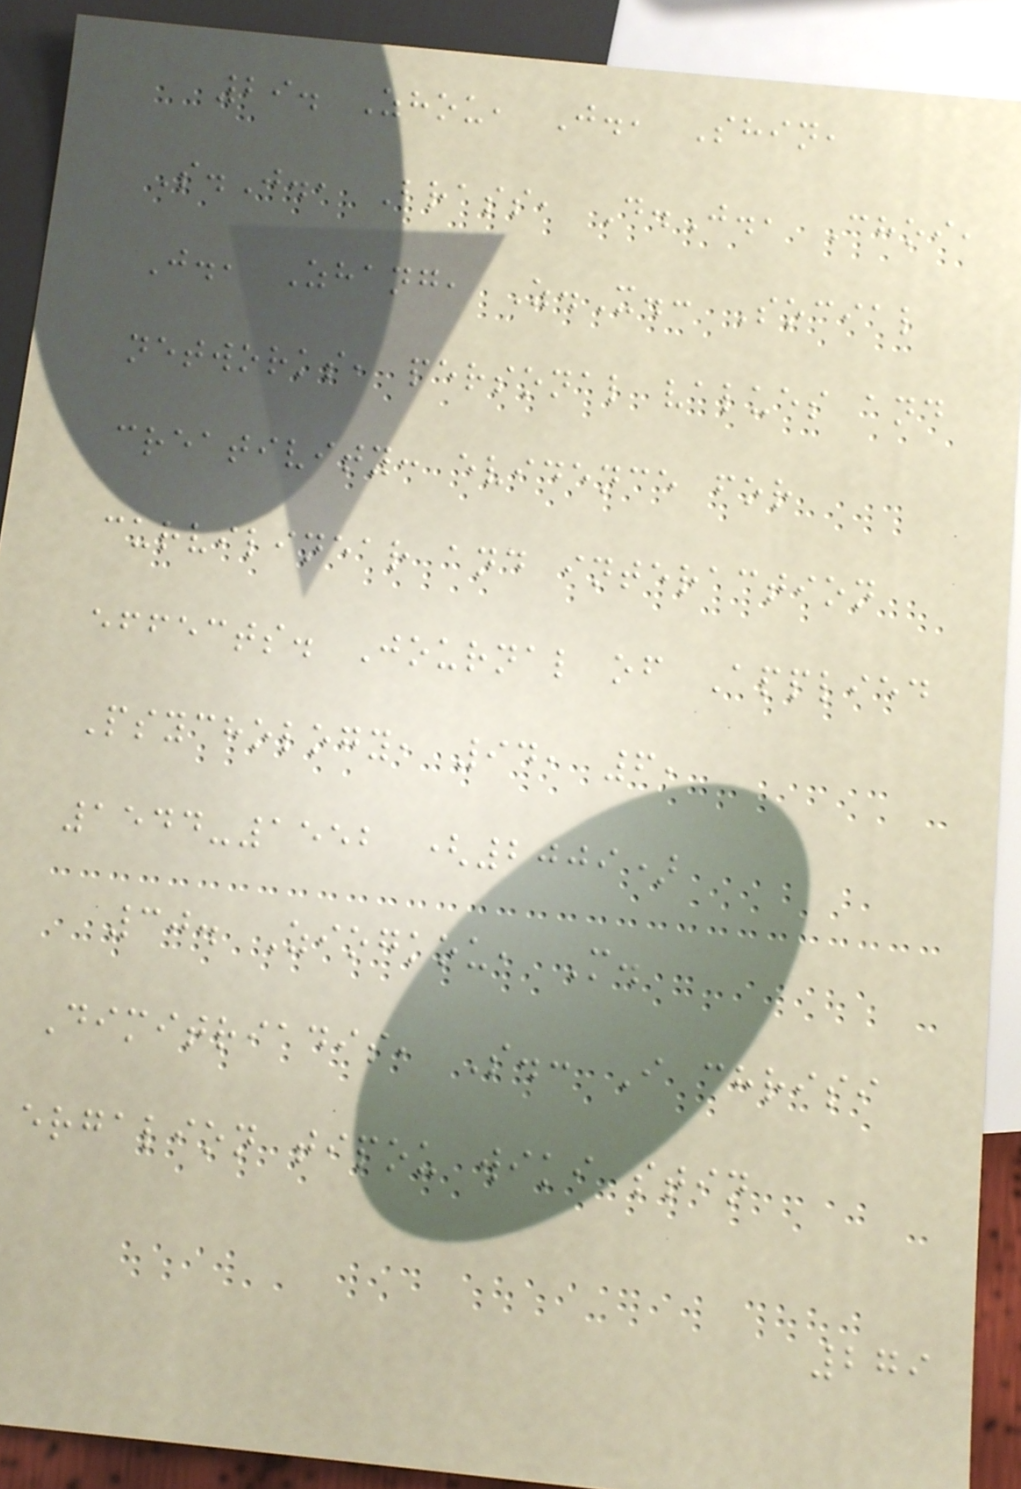29. Zhou, J., Shin,
S.J., Brass, D.J., Choi,
J., Zhang, Z.X.: Social
networks, personal values and
creativity: evidence for
curvilinear and interaction
effects. Journal of Applied
Psychology, 94, 6,
1544-1552 (2009)
30. Ziogkou, M.
Dimitriadis, S.: I chrisi
ergalion tipou wiki stin
279
